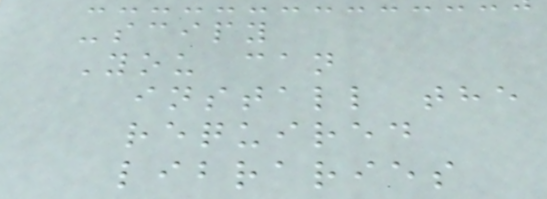-scipy
You can
install the
required
libraries
